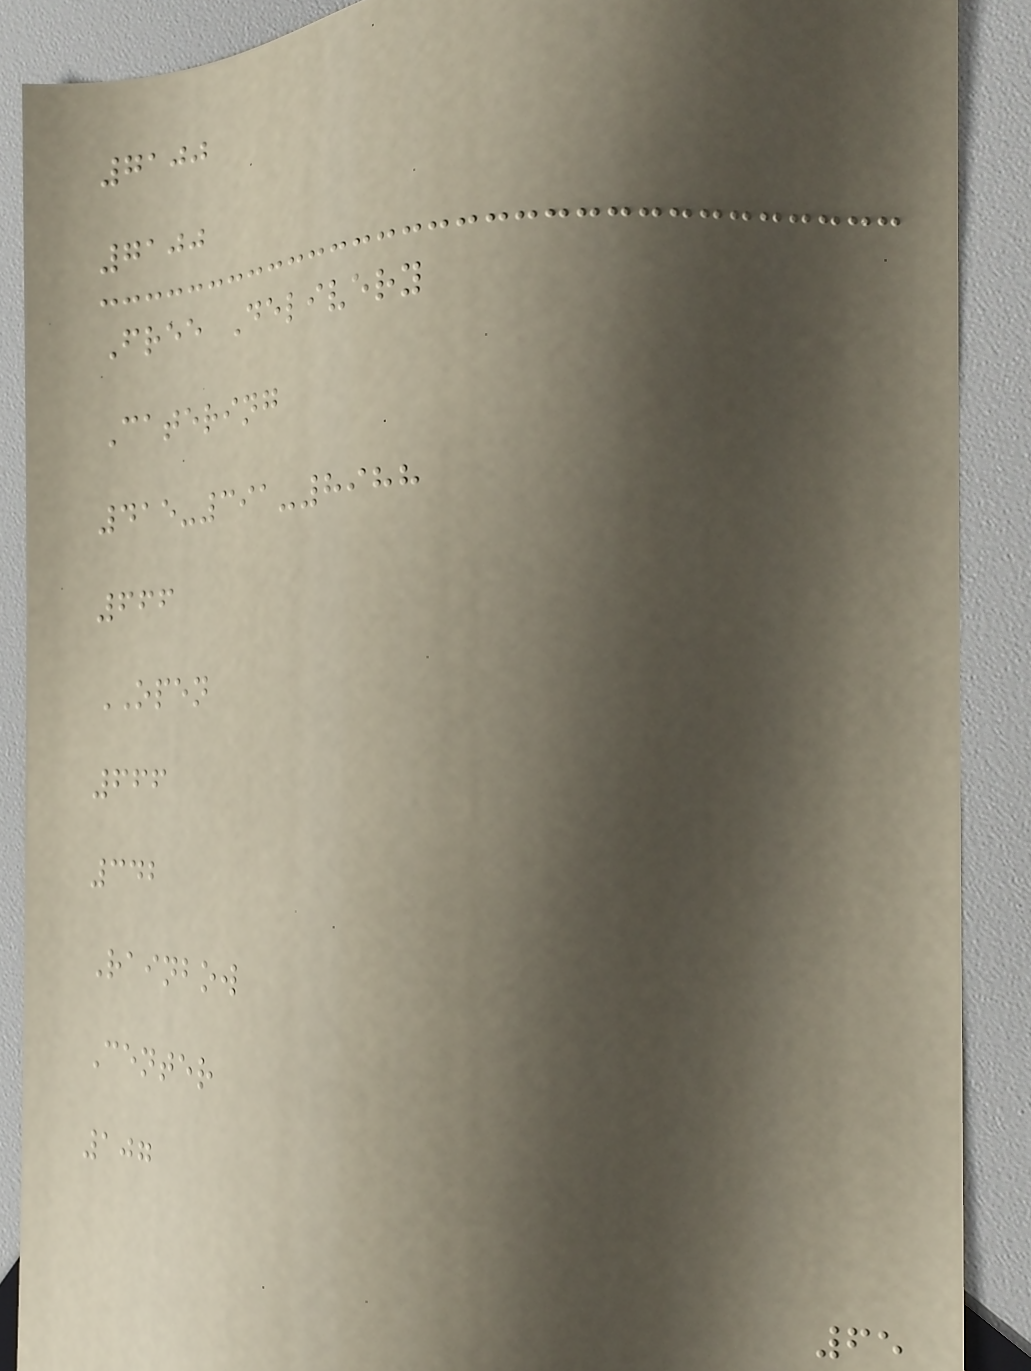7100
7100
Free Delivery
Catering
415-391-8988
666
OPEN
666
342
Rainbow
Center
107
65
